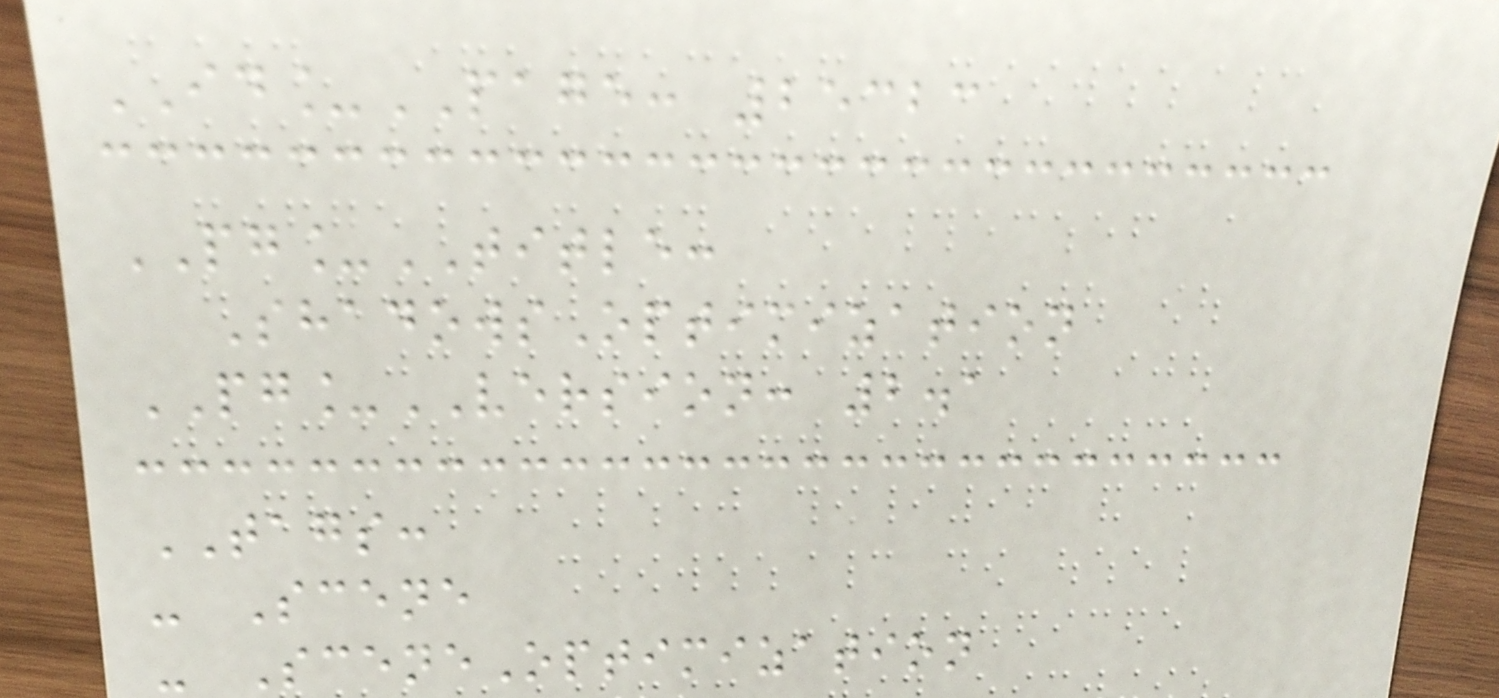ID_PAGE: 25323
PG_TITLE:
ShadowsOptimization
PG_VERSION: 2.1
TAGS:
- Scene
- SceneOptimization
